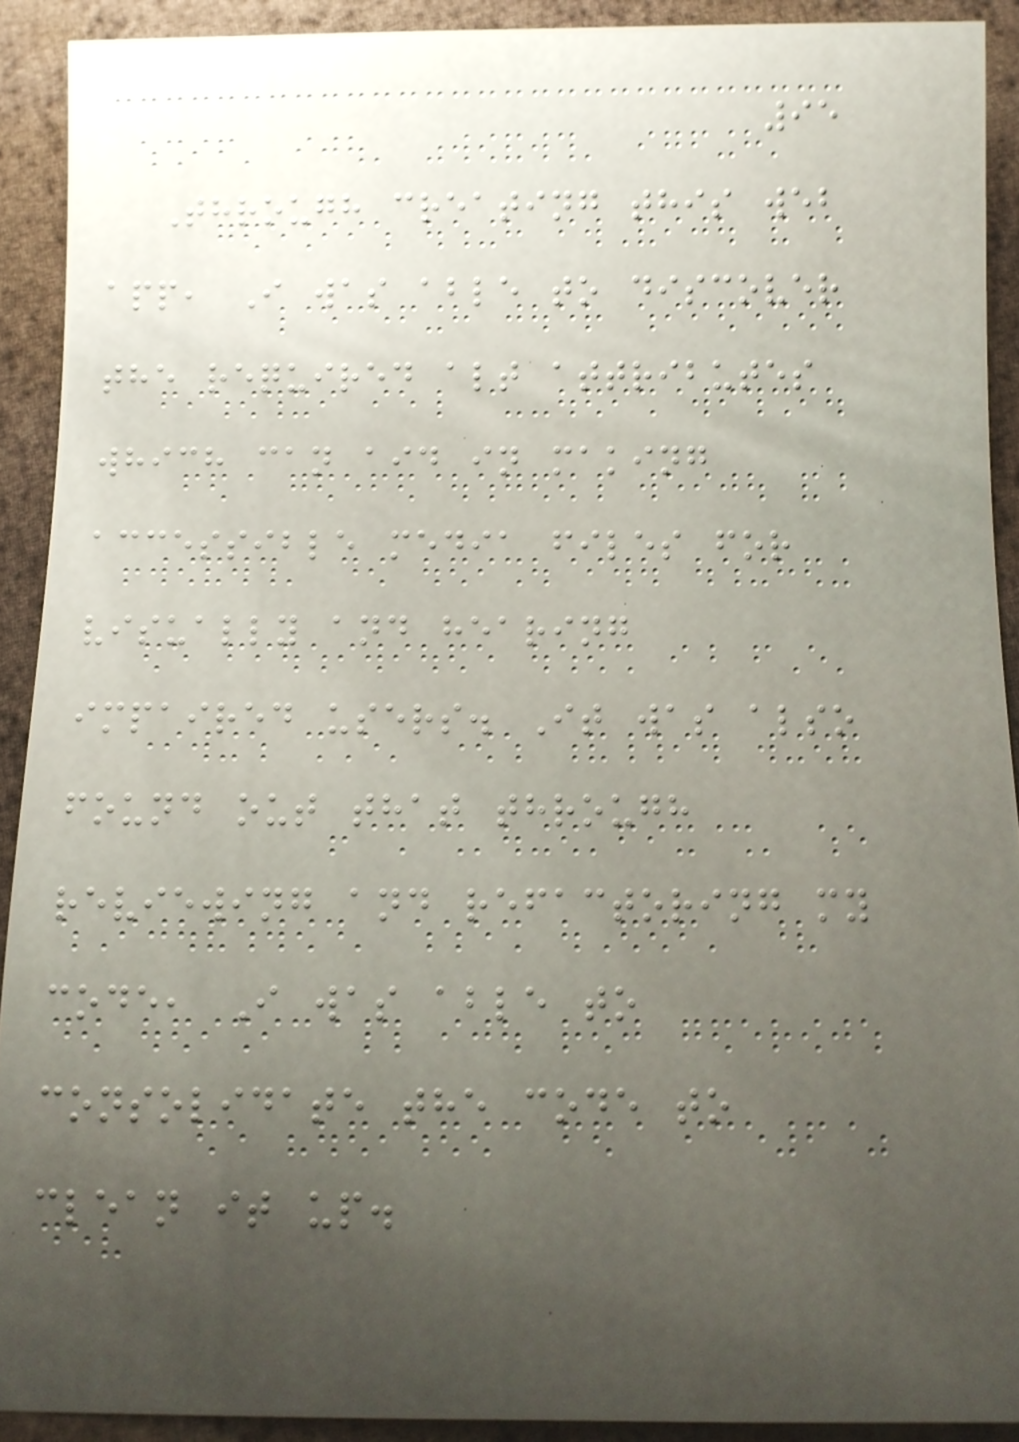95
Through creating this web
app, I was able to discover
the required alt attributes
which can aid in making
accessible media files for
visually and hearing
impaired users. It was also
found out that through
reviewing and refactoring my
code, I was able to
consolidate the code to
clean it up.
